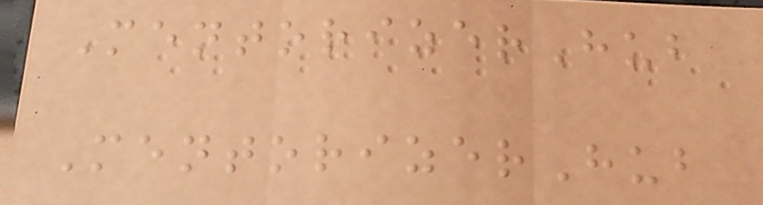MentorizerHub
MentorizerHub
